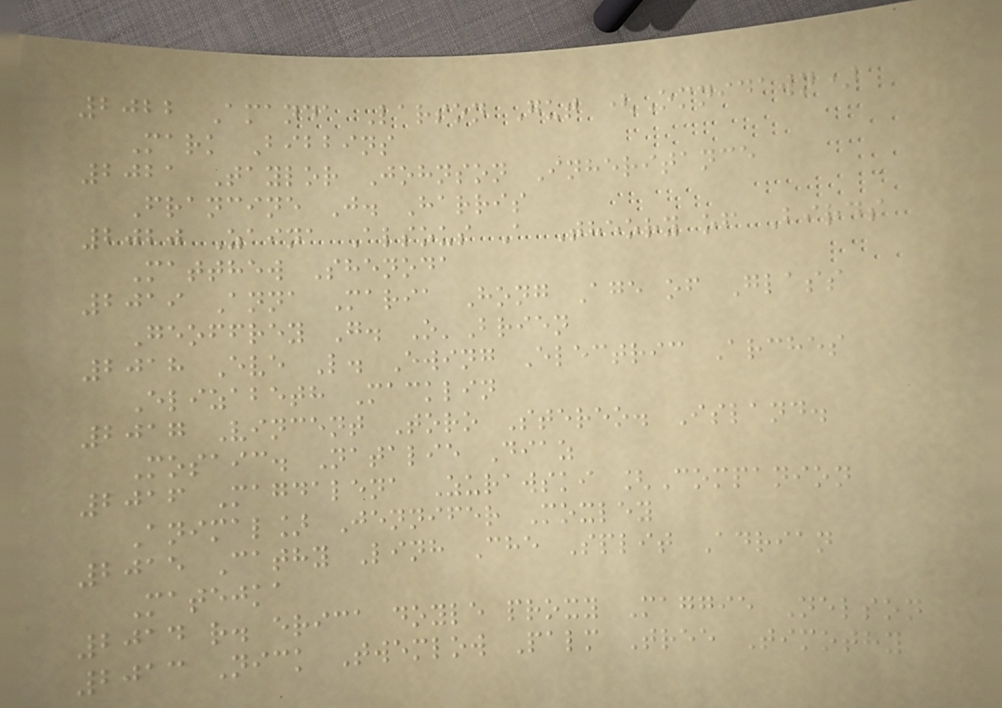2022 Amanda Larson Gut (Omnidawn)
Mark Bibbins
2021 Taylor Johnson Inheritance
Francine J. Harris
2020 Zaina Alsous A Theory of Birds
Matthew Shenoda
2019 Anna Maria Hong Age of Glass
Geoffrey G. O'Brien
2018 Eve L. Ewing Electric Arches
Elizabeth Macklin
2017 Vincent Toro Stereo. Island.
Mosaic. Natalie Diaz
2016 Magdalena Zurawski [Companion
Animal] Jennifer Moxley
2015 Cathy Linh Che Split Adrian
Matejka
2014 r. erica doyle proxy Maggie Nelson
2013 Nick Twemlow Palm Tree Timothy
